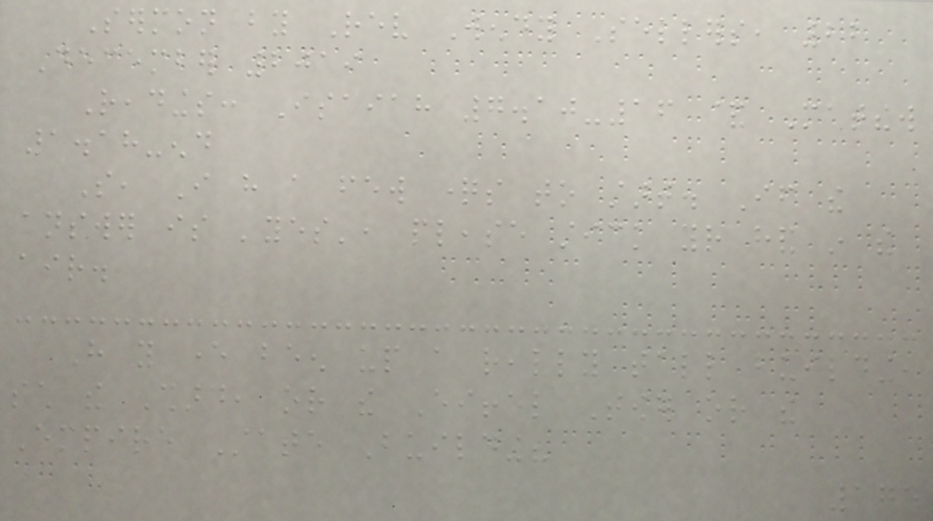Sermon by Rev Wendy Sellers, 22
December 2019
Readings: Isaiah 7.10-16 & Matthew
1.18-end
So, I have a few questions to start. If the
answer is 'yes', please stick your hand in the
air.
Have you ever been up a really tall building,
such the Shard, or the Eiffel Tower or the
Empire State Building?
175
